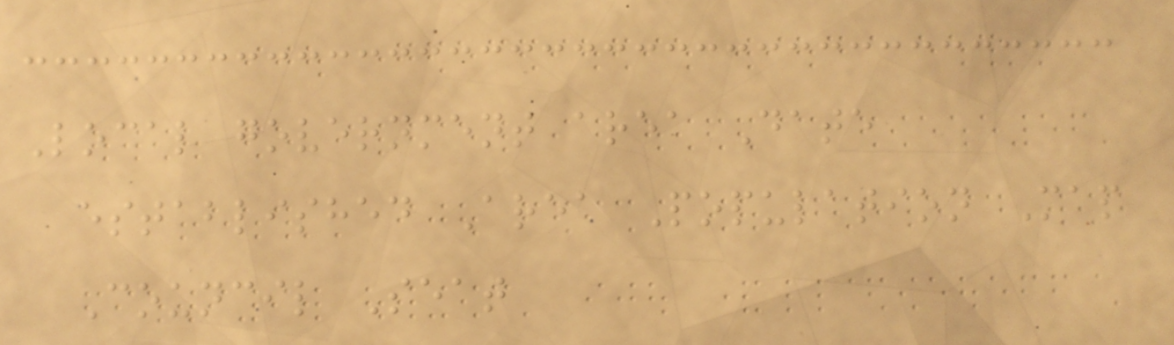Local government area Date
established Area Population Map
Council Seat
